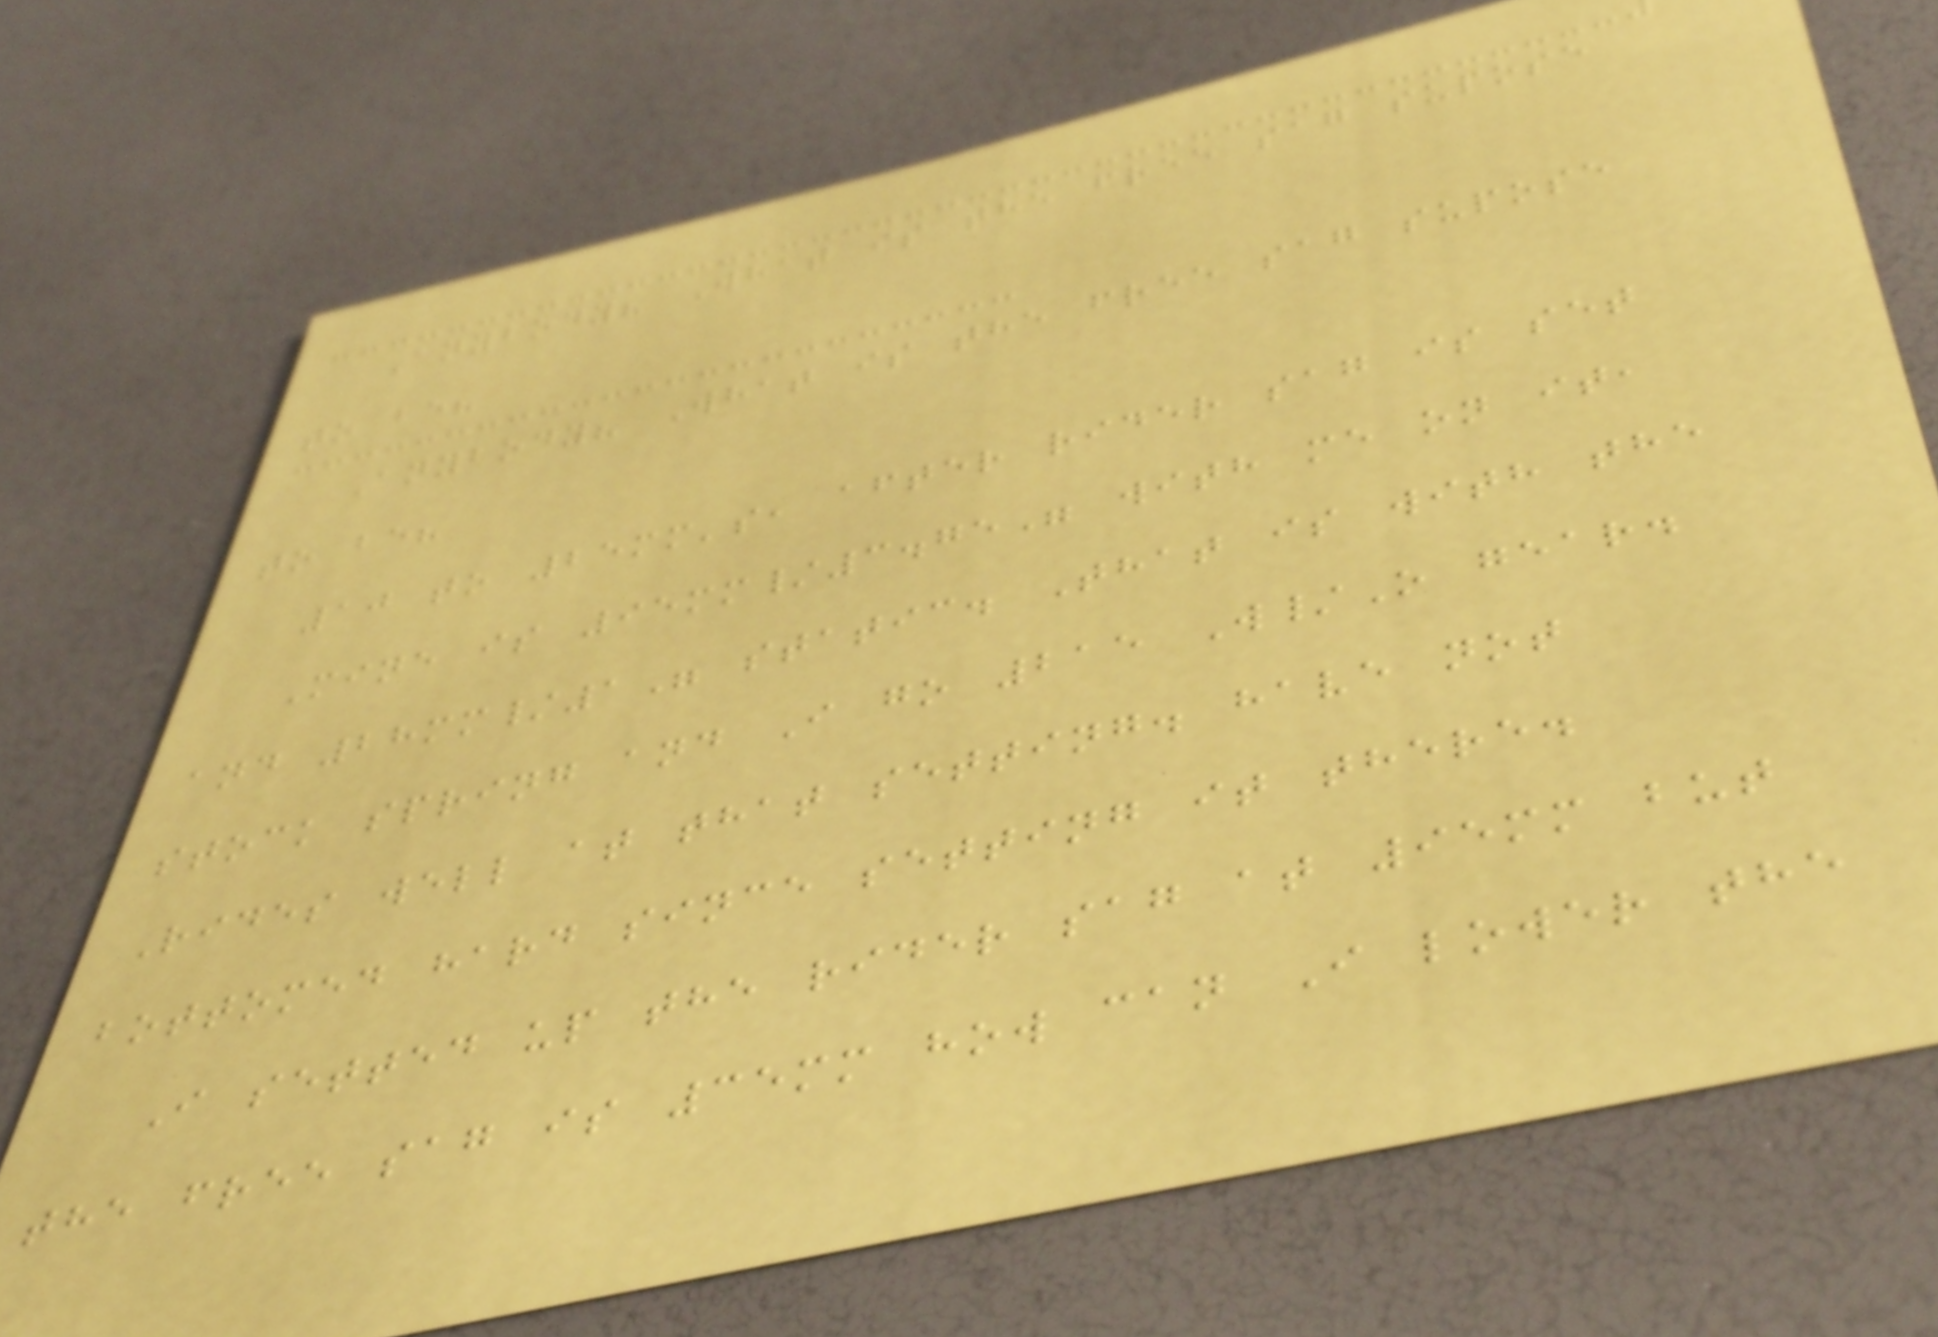Anybody? What is the free sag supose
to be?
Anybody? What is the free sag supose
to be?
10 to 25mm's, after rider sag is set
Mine is 95mm/3.75" with me on it,
and 28mm/1" static. That is with the
stock spring and I go 215 W/O gear.
Rides well at that setting. have not
bottomed hard since setting it there.
I setted up the rider sag at 95mm but
the free sag is 35mm how can I lower the
